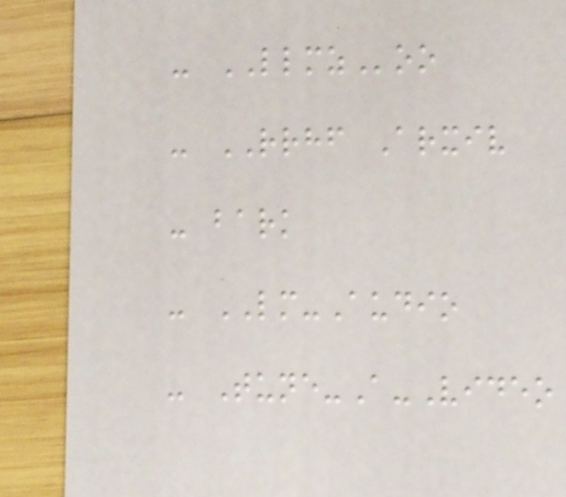- LLMZoo
- RRHF Arxiv
- bark
- LM-Audio
- Tune-A-Video
